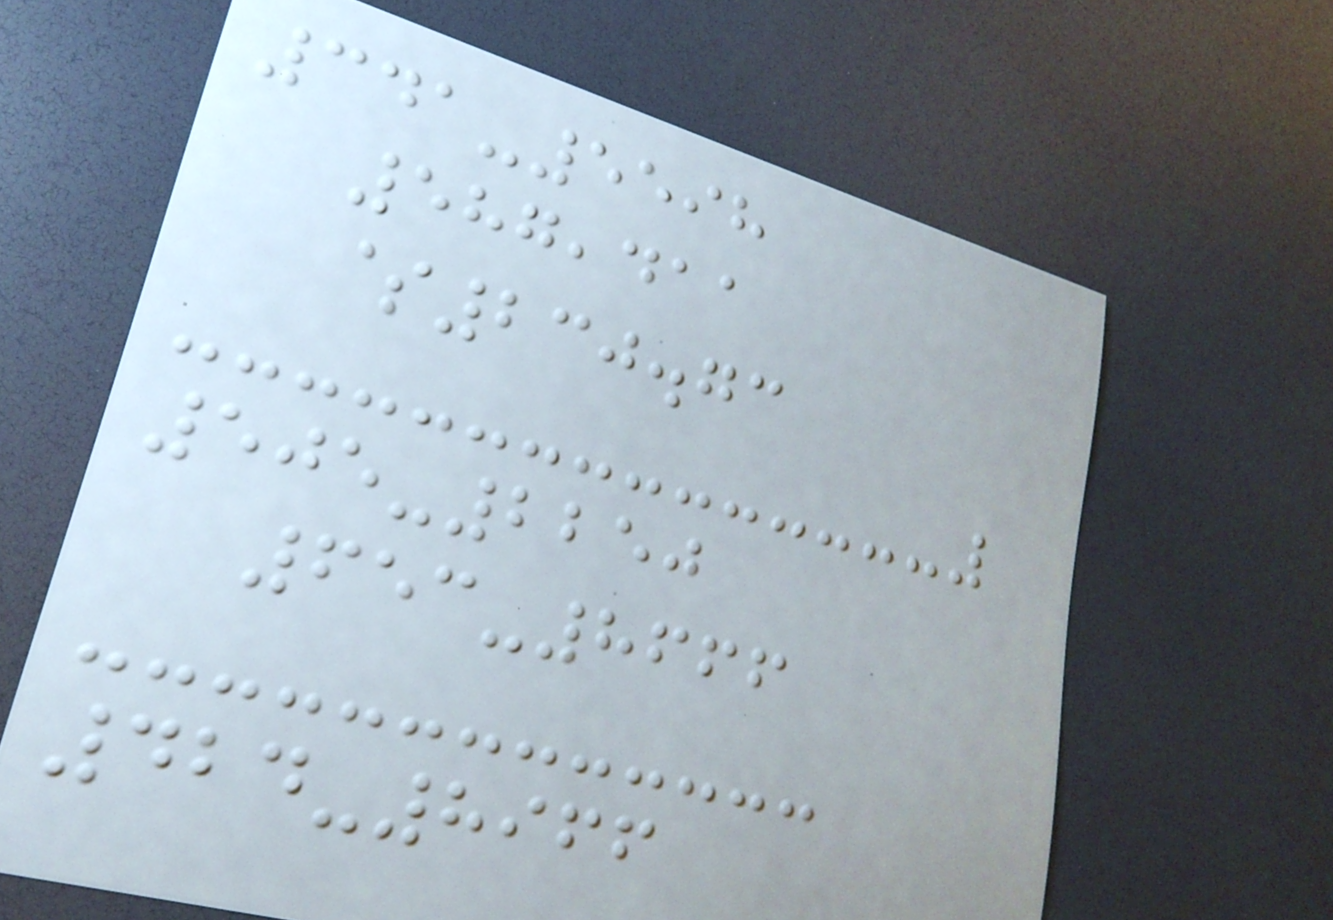341-5598
587,411
$230.73
505-2250
653-8666
424-8966
